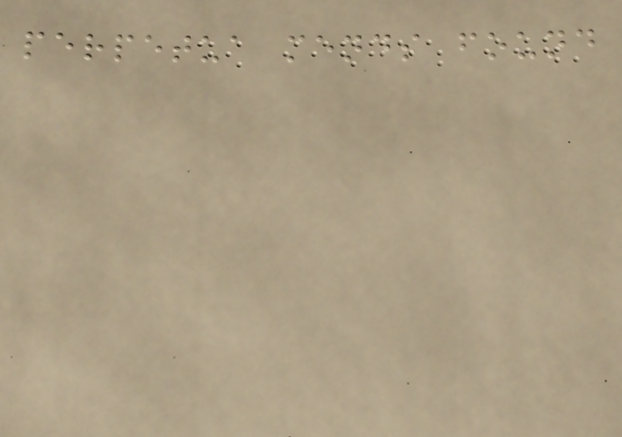perpetua mends found
